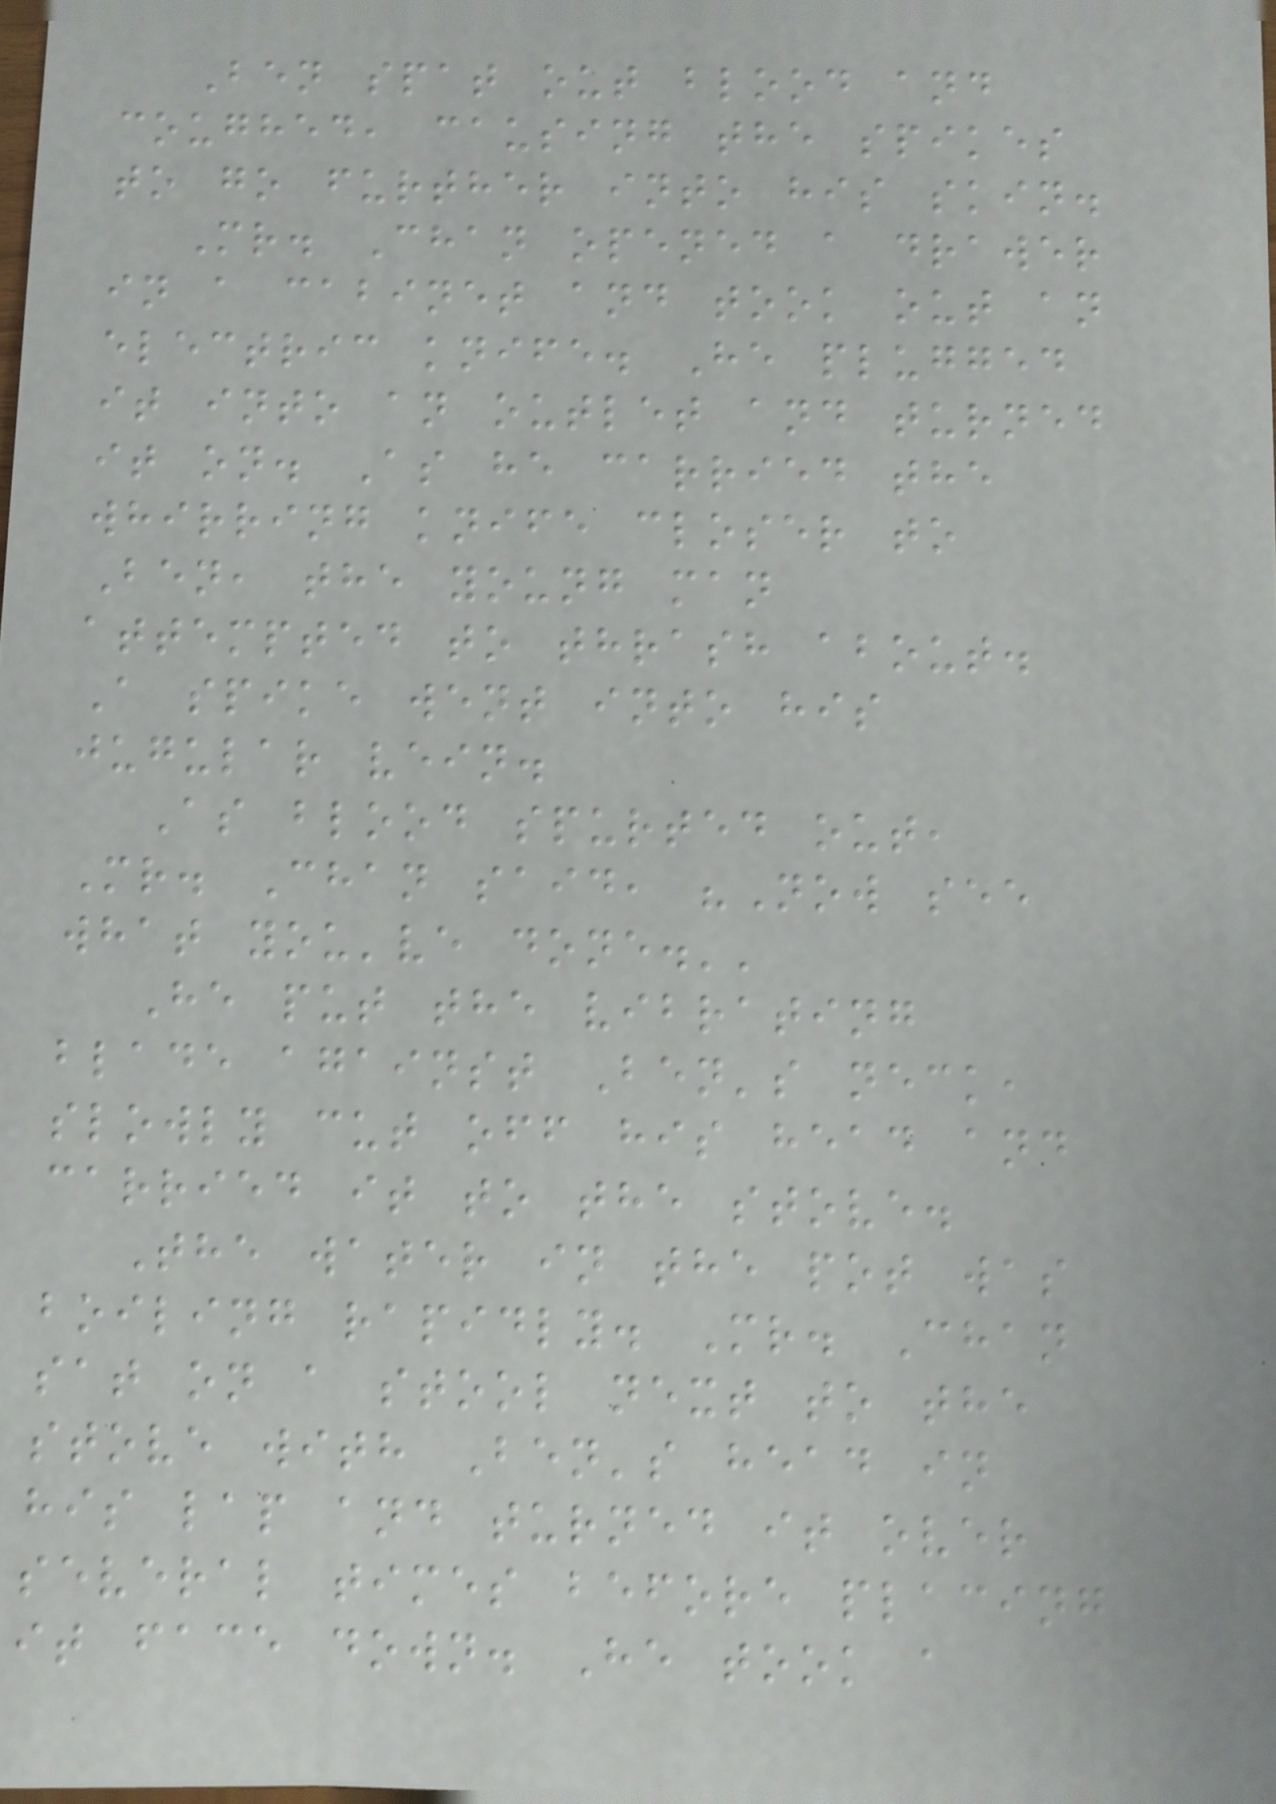Ben spat out blood and
coughed, causing the spikes
to go further into his skin.
Mr. Chan opened a drawer
in a cabinet and took out an
electric knife. He plugged
it into an outlet and turned
it on. As he carried the
whirring knife closer to
Ben, the young man
attempted to thrash about.
A spike went into his
jugular vein.
As blood spurted out,
Mr. Chan said, "Now see
what you've done.''
He put the vibrating
blade against Ben's neck,
slowly cut off his head and
carried it to the stove.
The water in the pot was
boiling rapidly. Mr. Chan
sat on a stool next to the
stove with Ben's head in
his lap and turned it over
several times before placing
it face down. He took a
